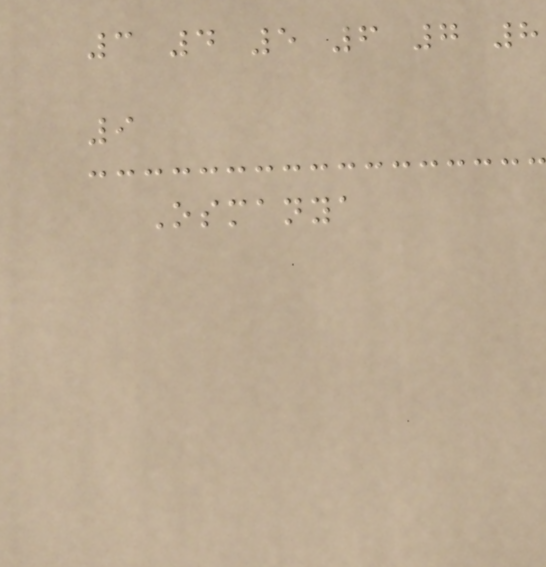3 4 5 6 7 8
9
Osmanya
